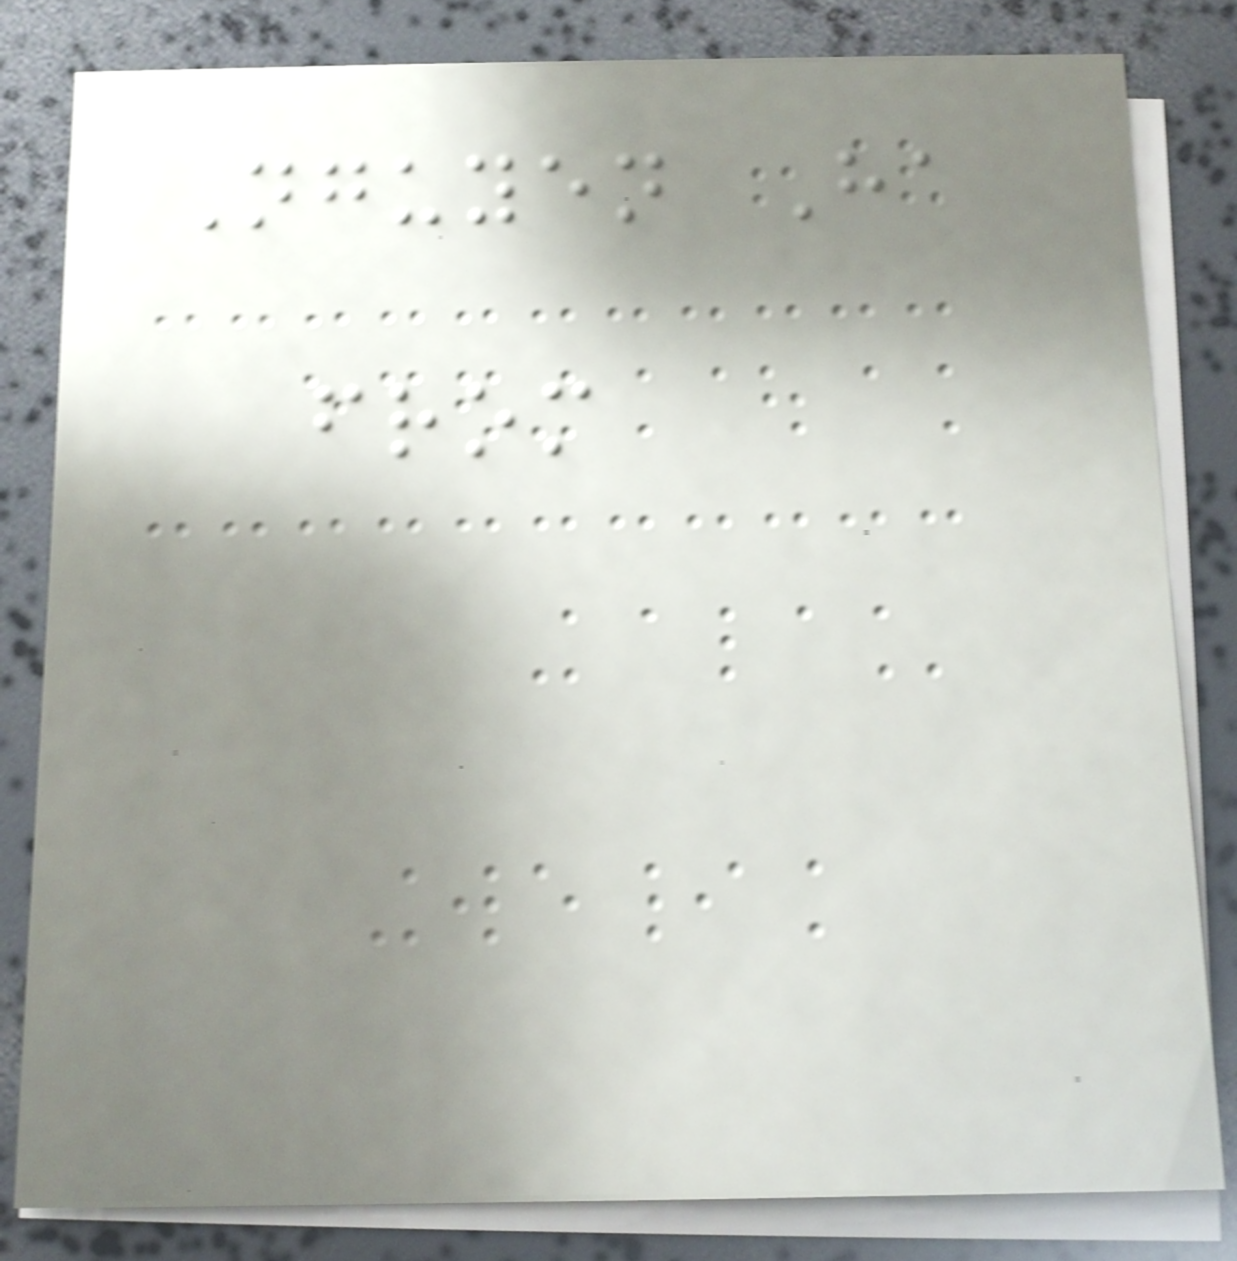Nguyen Ha
from
